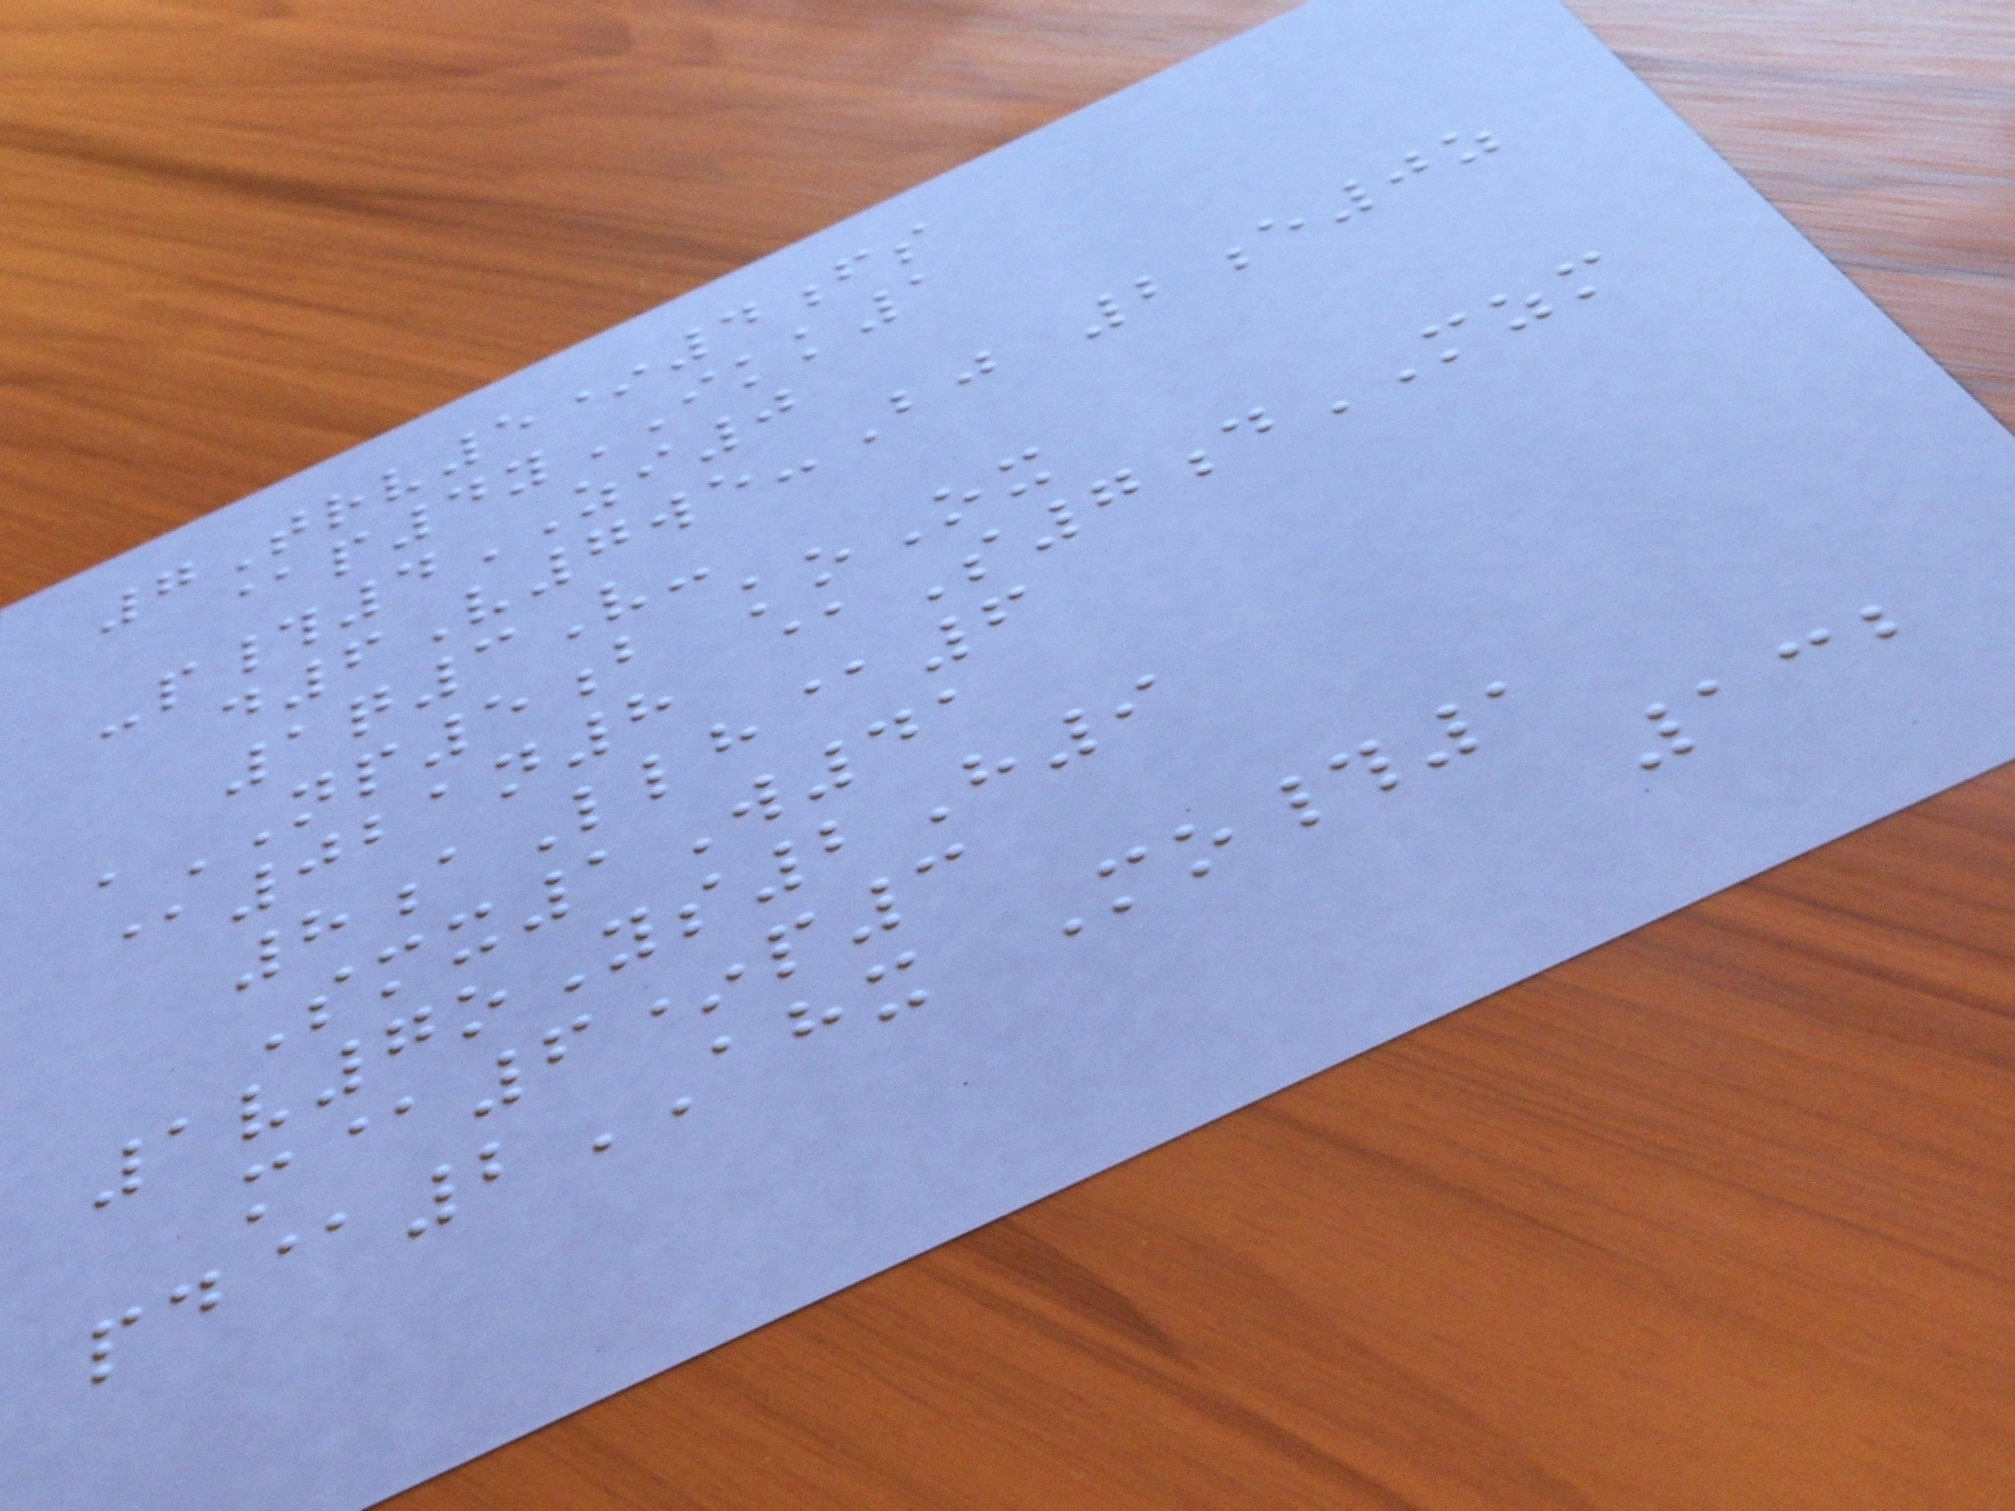7Trv5*4fs
@p4yIKK1
-p#4ZI0
d6V7we-Bj 2e0z
1q3V-
aNP5b koOx
@021n8 @S7dMZM
8aLlh@6
Smx1W41
1v7oYs2H9
m@6*p3
pd@2AHX Mo#1
132
